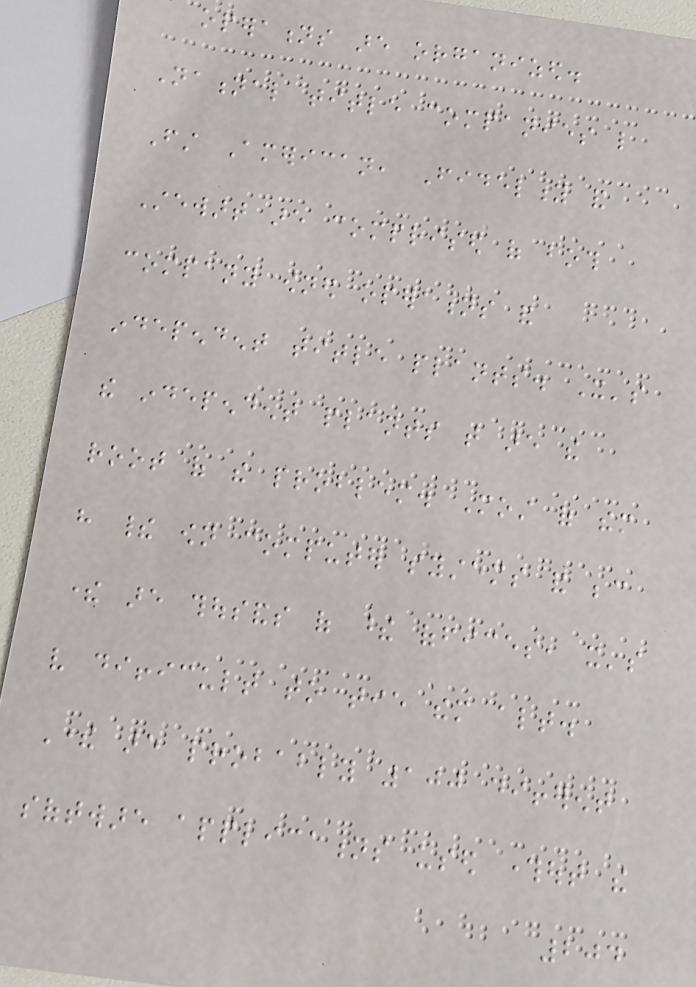operations are organized.
National title companies like
First American, Fidelity and
Stewart are comprised of both
company owned operations and
independent title plants. It's
the independent plants that are the
root of the problem. Most of them
have their own computer systems and because
there are thousands of these offices, it's
very difficult to tie them altogether.
There are probably 100 different
software applications used throughout the
204
